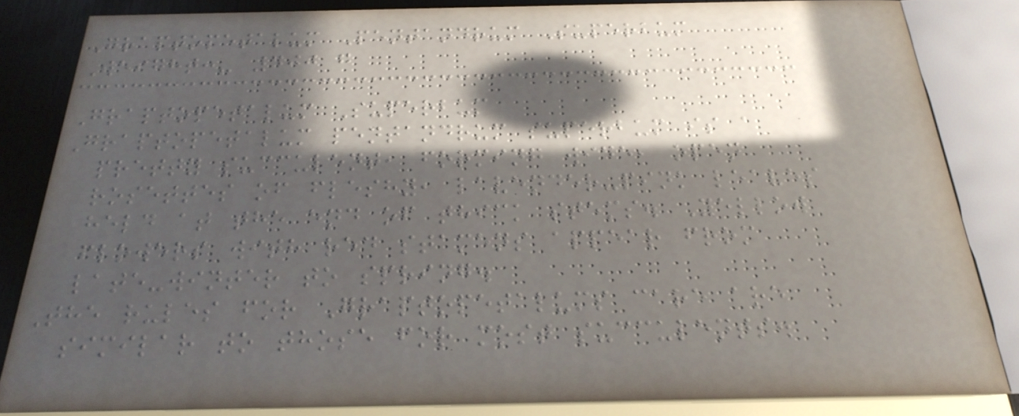Graptopetalum Pentandrum Superbum
Weight:- 400 g
Graptopetalum Superbum
Graptopetalum pentandrum superbum is a
pretty succulent, forming wide, open
rosettes of fleshy, lavender-pink leaves
held at the end of thick stems. Yellow
flowers with red stamens appear from
late-winter to spring.
The rules for Graptopetalums care are
similar to those for most succulents.
